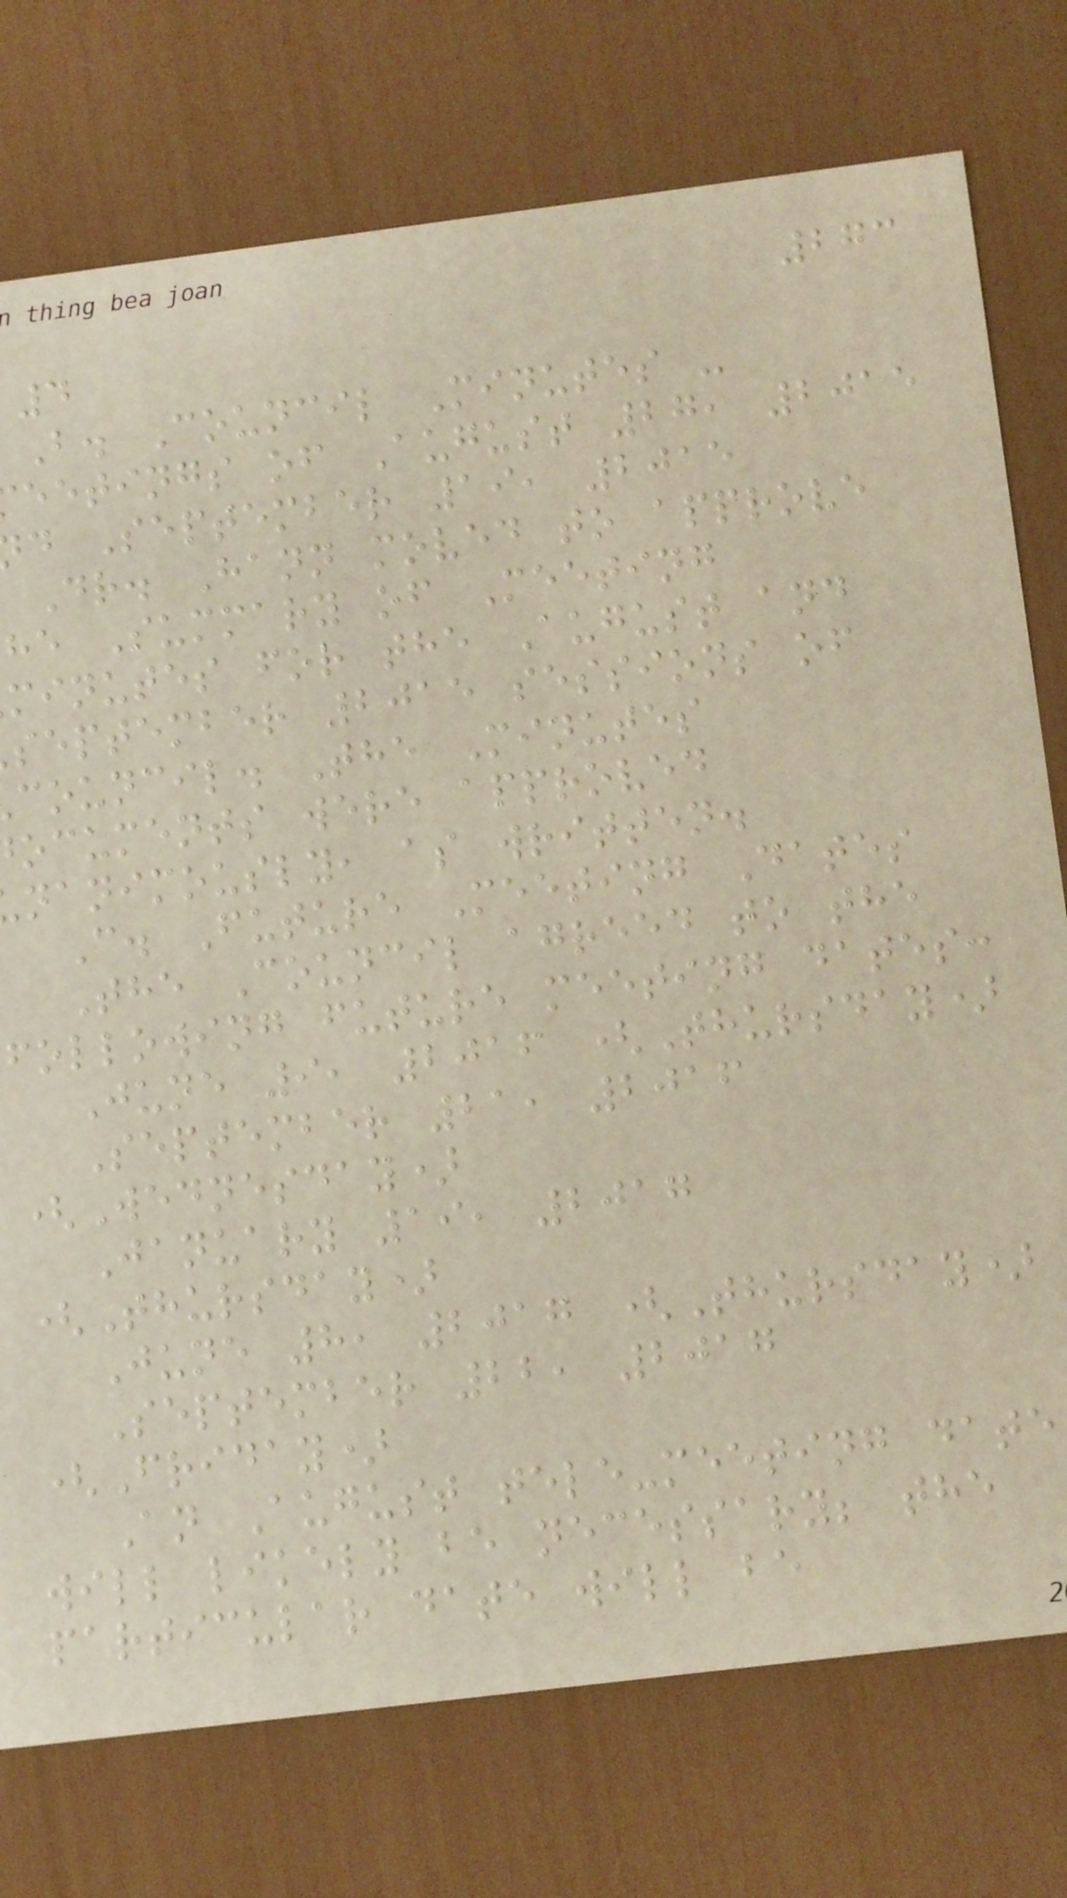273
4
B. Council Minutes -
eetings of August 27, 2015
d September 19, 2015
Dr. Hann moved to approve
he Summary of Meeting
minutes for the August and
september 2015 sessions of
council. The Minutes
ocuments were approved
nanimously, as written.
C. Future Meeting Dates
The Council agreed to the
following future meeting dates:
June 9, 2016 (Thursday)
September 21, 2016
(Wednesday)
January 19, 2017
(Thursday)
June 8, 2017 (Thursday)
September 22, 2017
(Friday)
An August tele-meeting date
will likely be necessary; the
particular date will be
